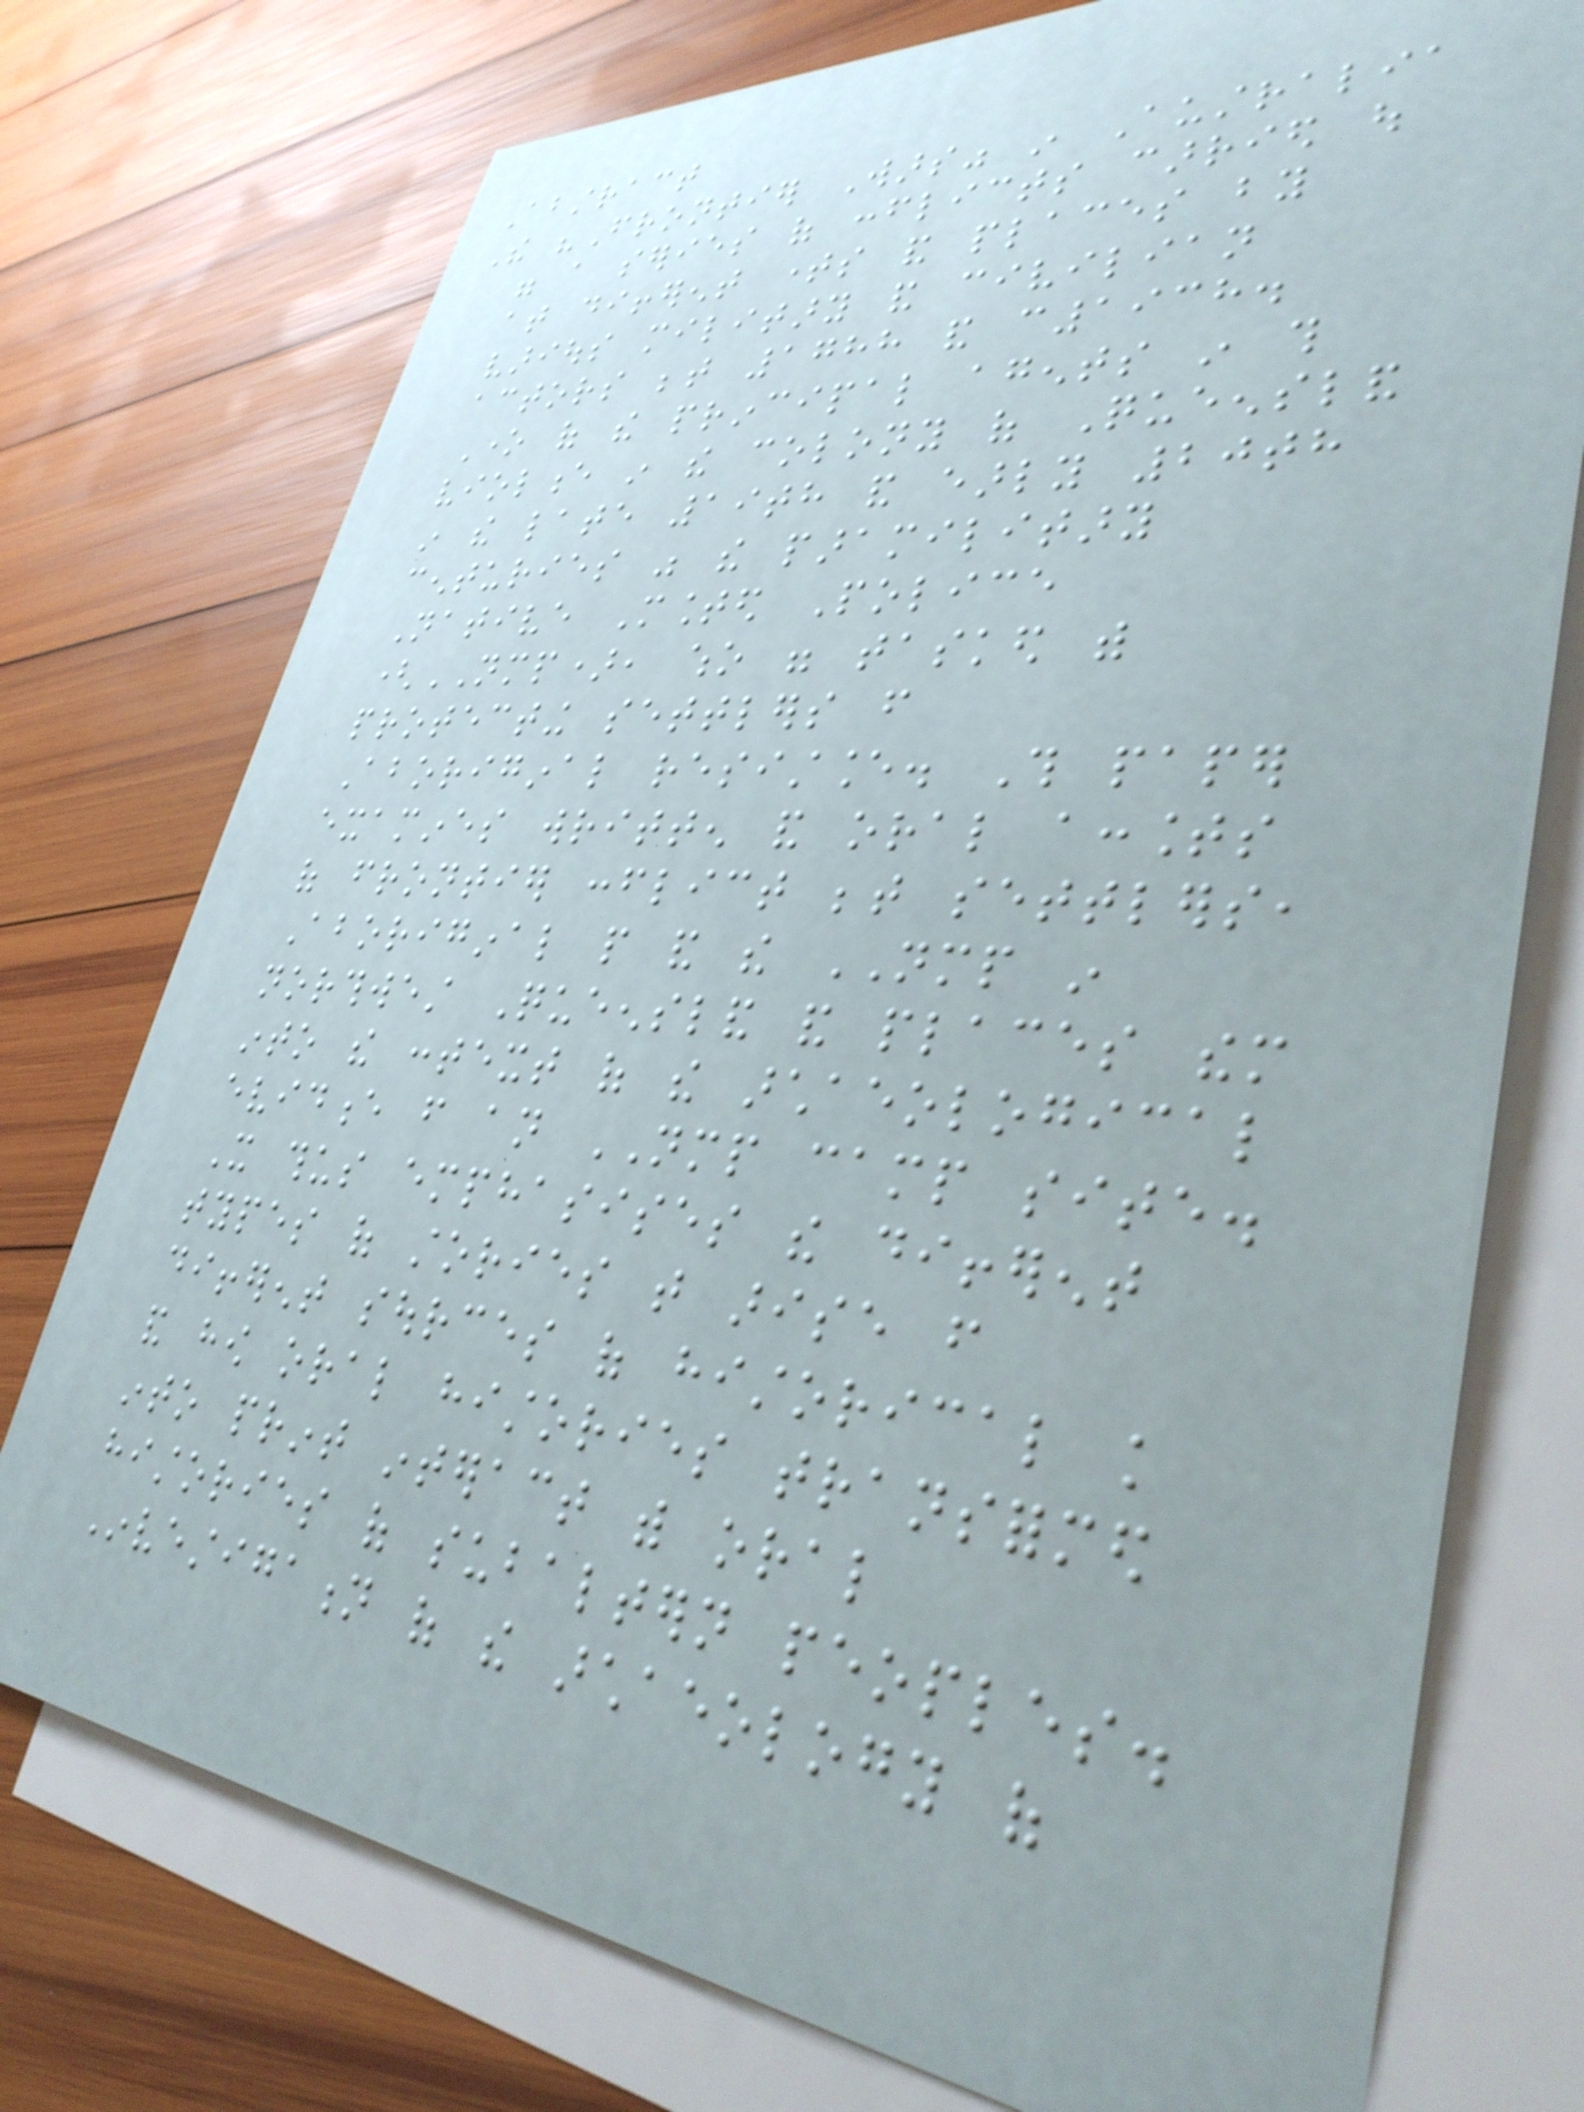Abstract
The "Frontier Wars" in Australia
were a series of conflicts carried out
at different times and places by
various military and civilian
actors between 1788 and c1938.
One of the principal agents in this
violence in the colony of Queensland
in the late 19th and early 20th
centuries was the paramilitary
Native Mounted Police
(NMP), who were tasked with
protecting settlers from
Aboriginal resistance. This paper
examines written and oral accounts
of frontier conflict between settlers,
Aboriginal people and the NMP in
northwest Queensland and places them
into the context of the archaeological
evidence from an NMP camp site.
It thus emphasises the different
types of stories that arise from
different sources of historical knowledge
and how oral histories transformed
into print interact with oral
histories of subaltern peoples.
Investigation of the archaeology of
